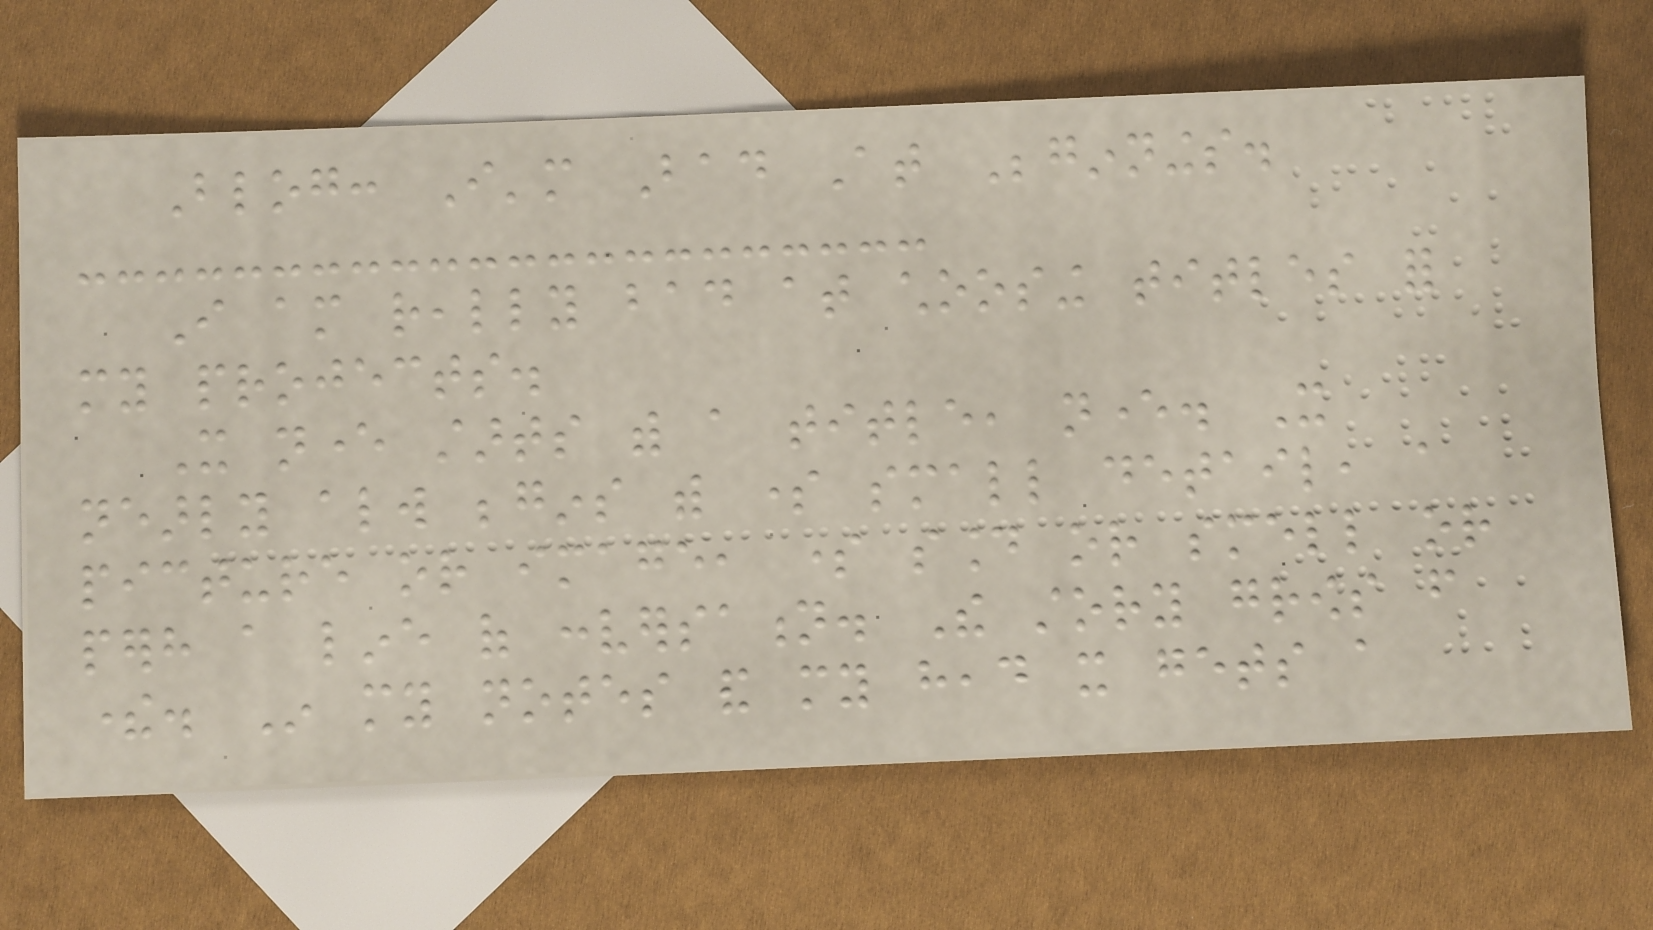Blog: I'm Bad At Beginnings.
I am really bad at choosing titles for
my projects.
It never starts with a title, never. It
nearly always begins with some small detail, a
picture or image, some sound or smell or
perhaps a line of conversation. The story grows from
there. In my notes and my head it gets a
